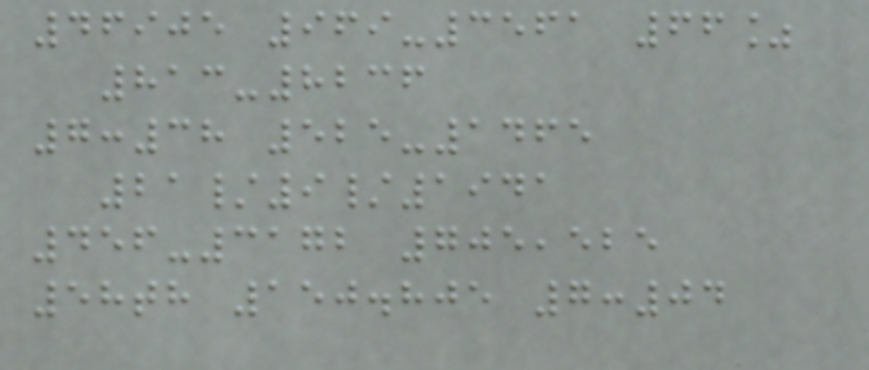46905 969-3561 66%
813-8236
7:38 525-1465
21/9/1941
456-3172 705,525
58th 150.805 7:04
